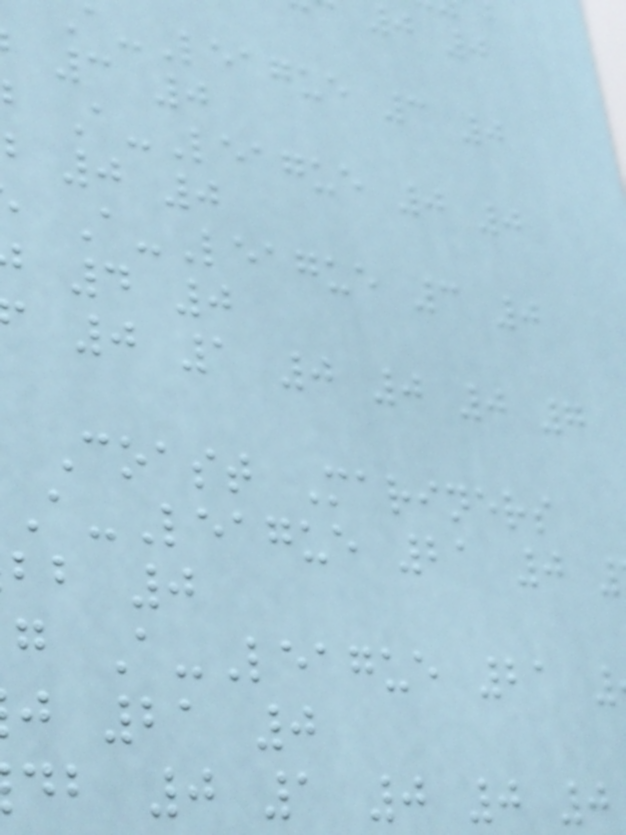-League 3 0
3 0
A-League 0 0
0 0
A-League 3 0
4 0
0 1 0 0 0 7
Coast Mariners
A-League 21 0
bb 0
g A-League 21
j 21 0
db 0 1 0 0 0
